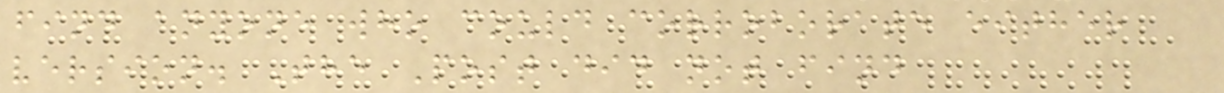find anyone who could corroborate either
version. The Post did not find
